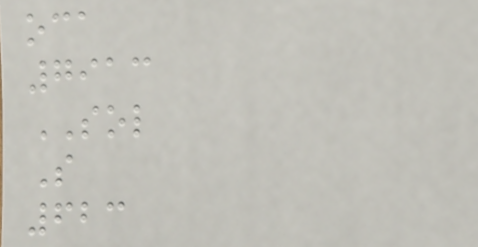oca
7913
SOL
S
623
